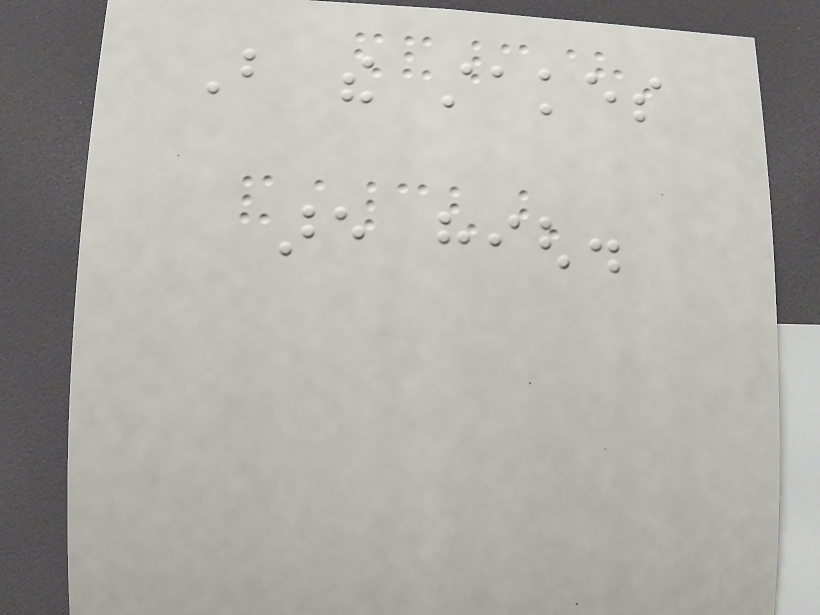But the stakes
are high.
